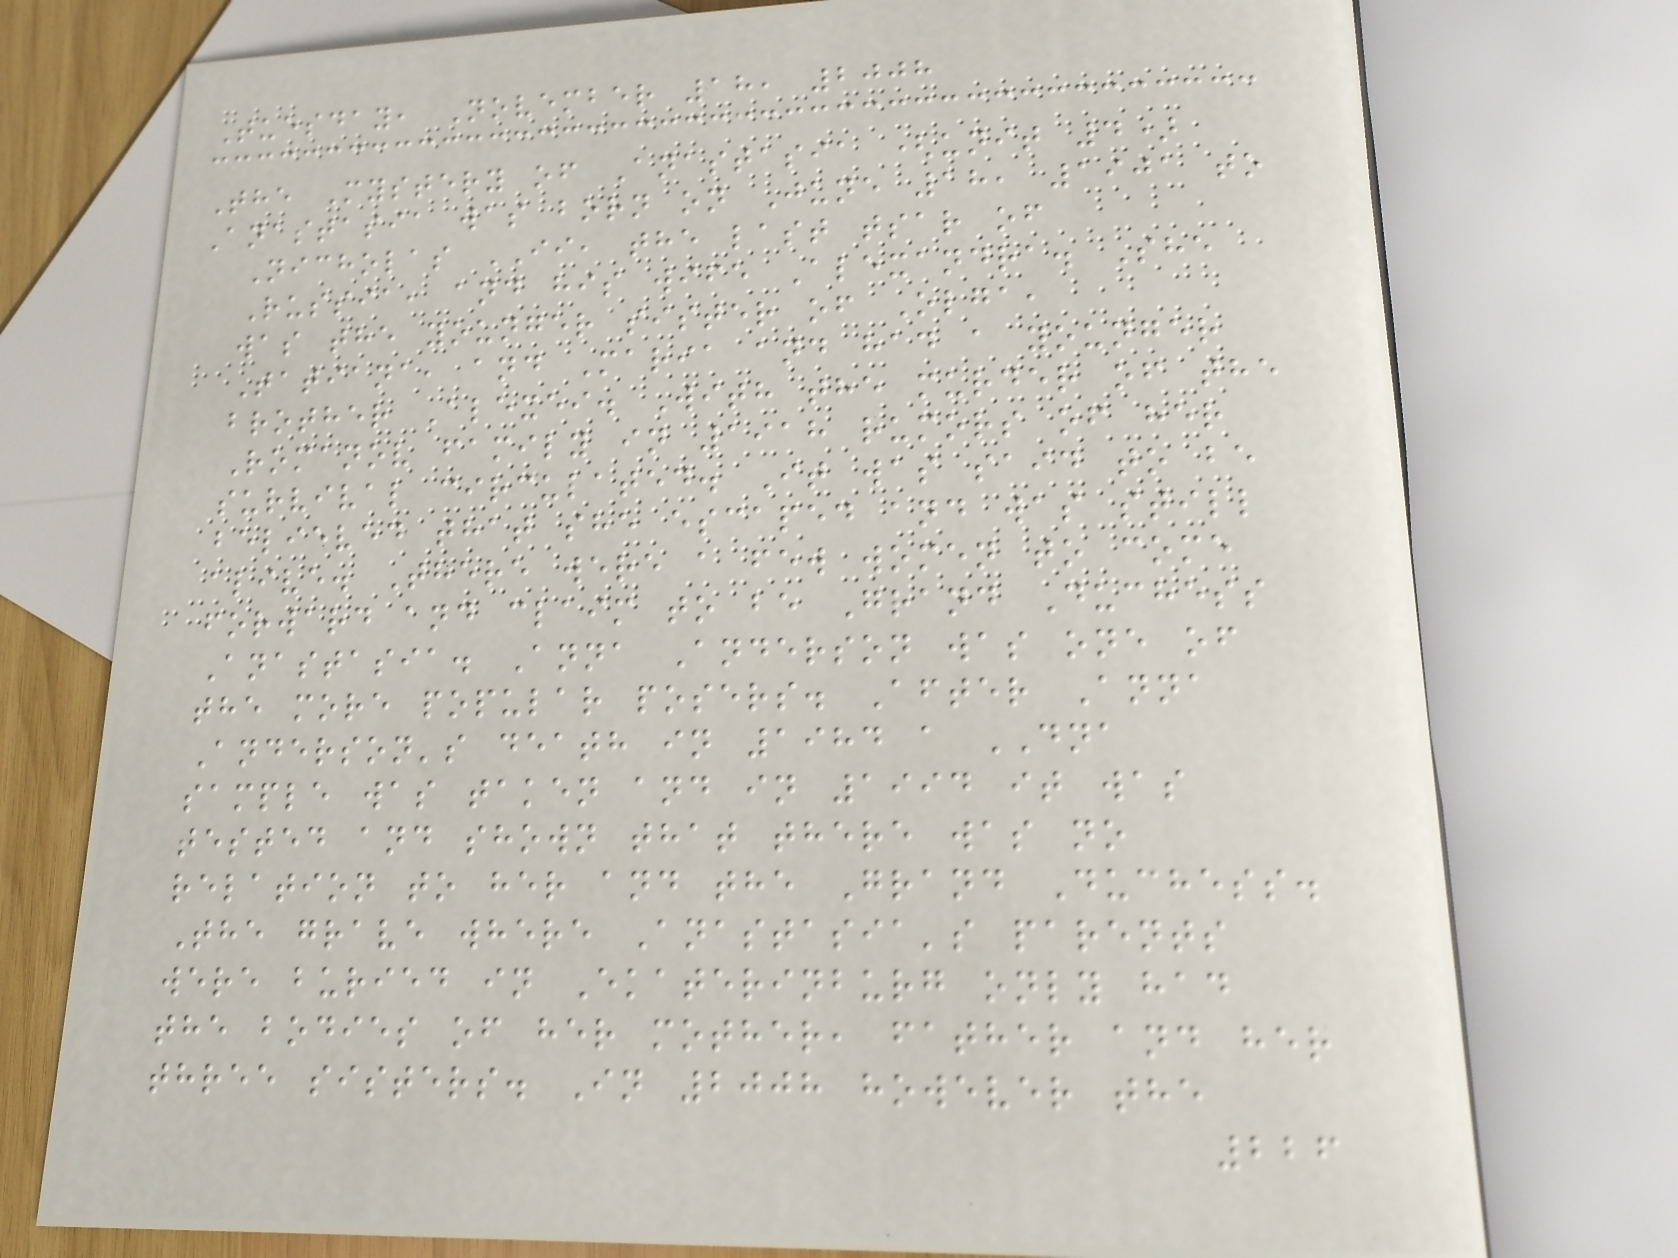Tuesday, November 18, 2008
The Mystery of Anastasia (unit 4)
Anastasia was born on June 18, 1901 to
Nicholas II, the last tsar of
Russia, and his wife Alexandra. She
was the younger sister of Olga,
Tatiana, and Maria and had a younger
brother Alexei. With the murder of the
Romanov family in 1918 rumors of her
survival circulated. It was said to be
believed that she escaped and was still
alive. There were a few women to come
forward and claim to be Grand Duchess
Anastasia. Anna Anderson was one of
the more popular posers. After Anna
Anderson's death in 1984 a DNA
sample was taken and in 1994 it was
tested and shown that there was no
relation to her and the Grand Duchess.
The grave where Anastasia's parents
were buried in Ekaterinburg only had
the bodies of her mother, father and her
three sisters. In 2008 however the
226
